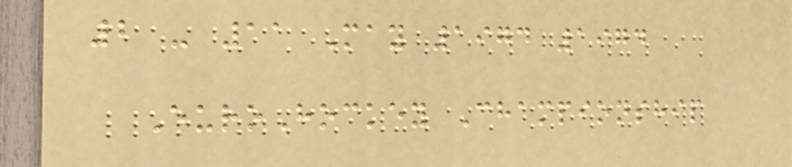2 - 11 May 1974 1974
EuroHockey Championship
